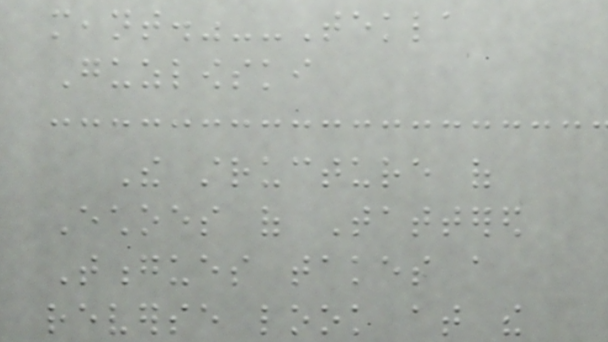meant."--Tekla
Guzlowski
The structure of
Echoes of Tattered
Tongues takes a
reverse look at the
